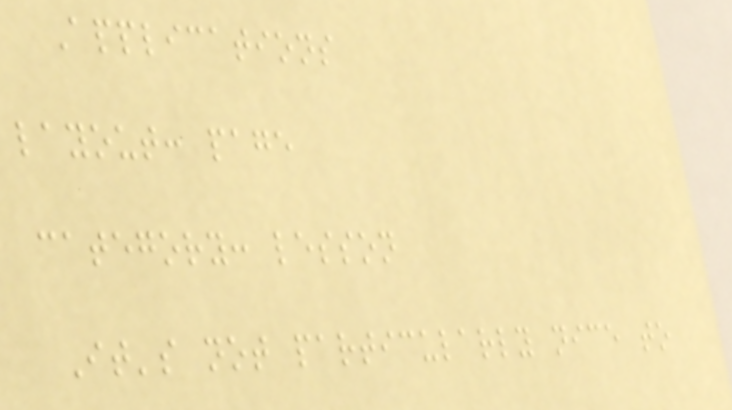Applications
layout: page
category: lesson
It's not particularly nice to
